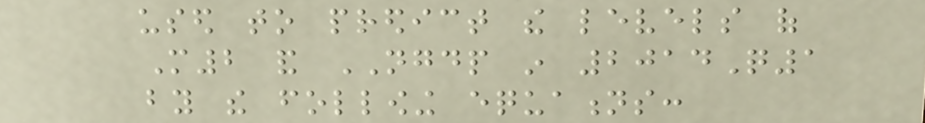used to predict the levels of
M2 and NGDP in 2014Q1
by the following equations:
